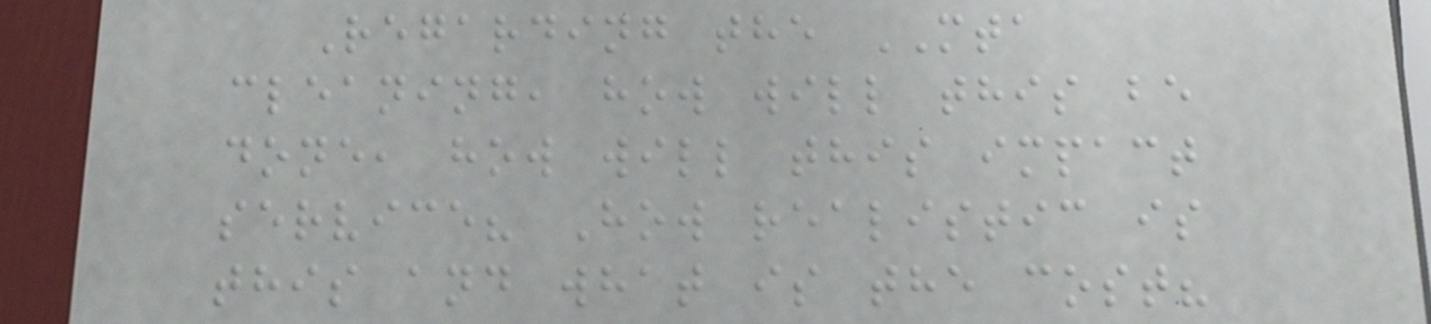Regarding the MTA
cleaning, how will this be
done, how will this impact
service? How realistic is
this and what is the cost?
